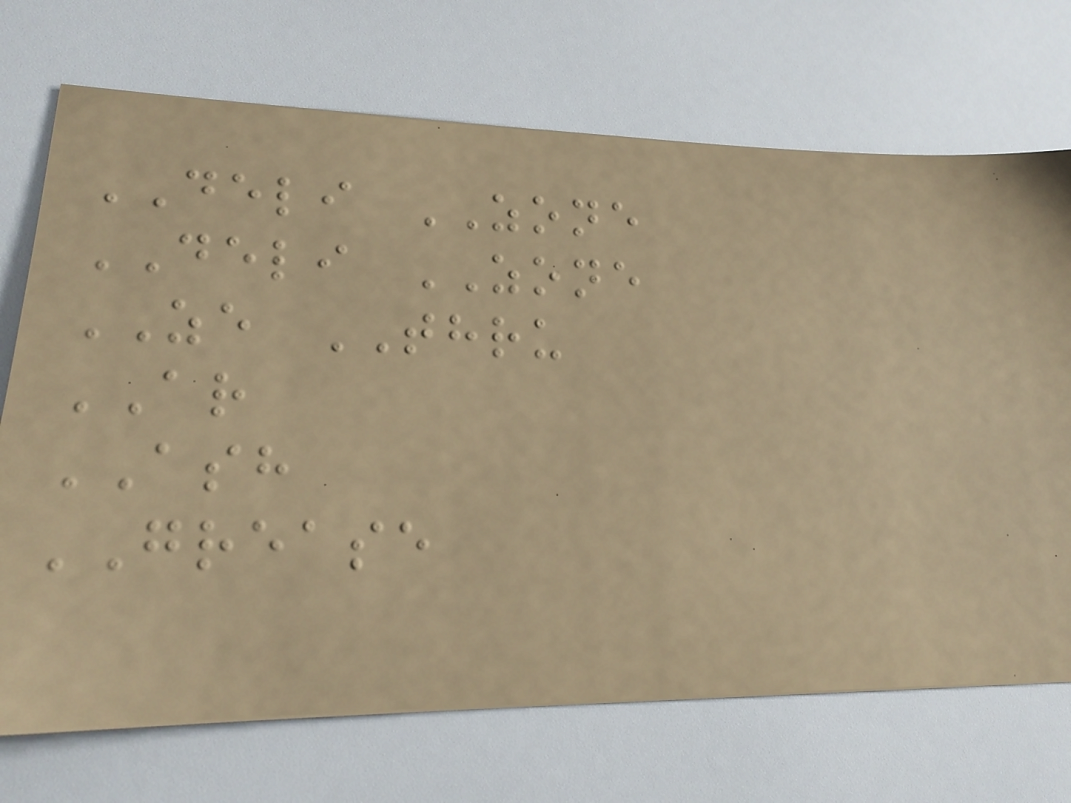DELI ZONE
DELI ZONE
ZE THRU
AR
ASH
GREASE
